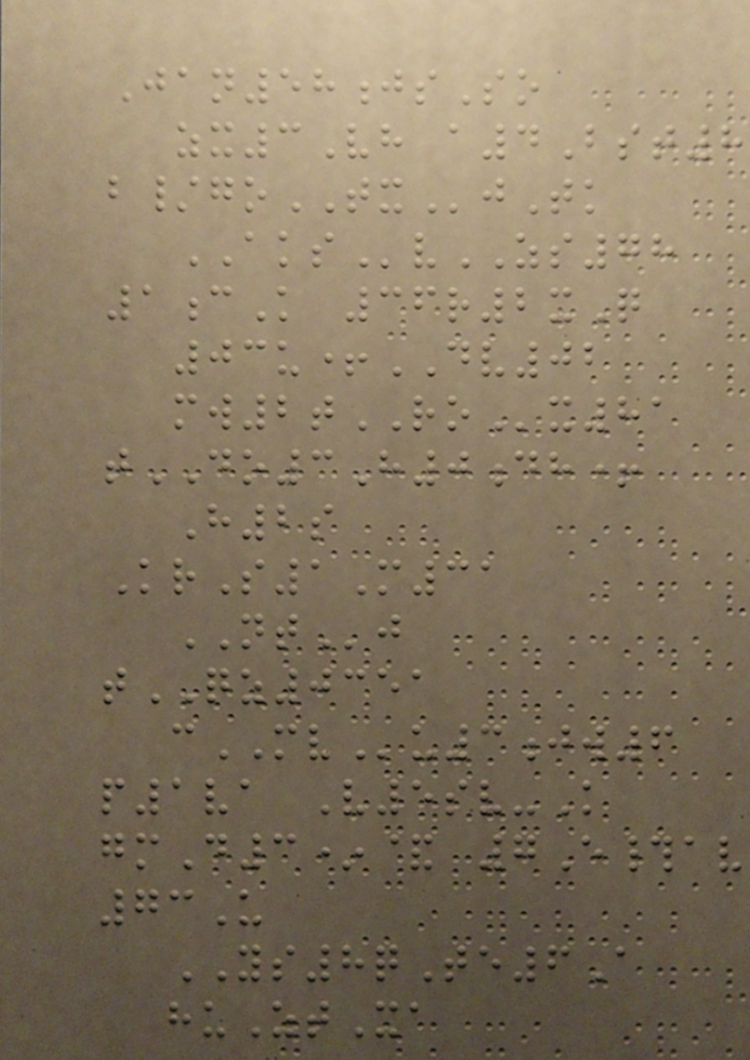Jan58jsSo
zx3Vh a4Bst8
b/goTXjTk
AKSvZS78
1cK 36r2xQ
03u+DV02
mw2tROx81
tDO3H0dh+
H2s
KrS1M31
NTj
tQZ0351
cMVu3jw6
p1va V5sv-K
gmD3*& 7E#av
73U
YS8qTe6A
huZtXa
